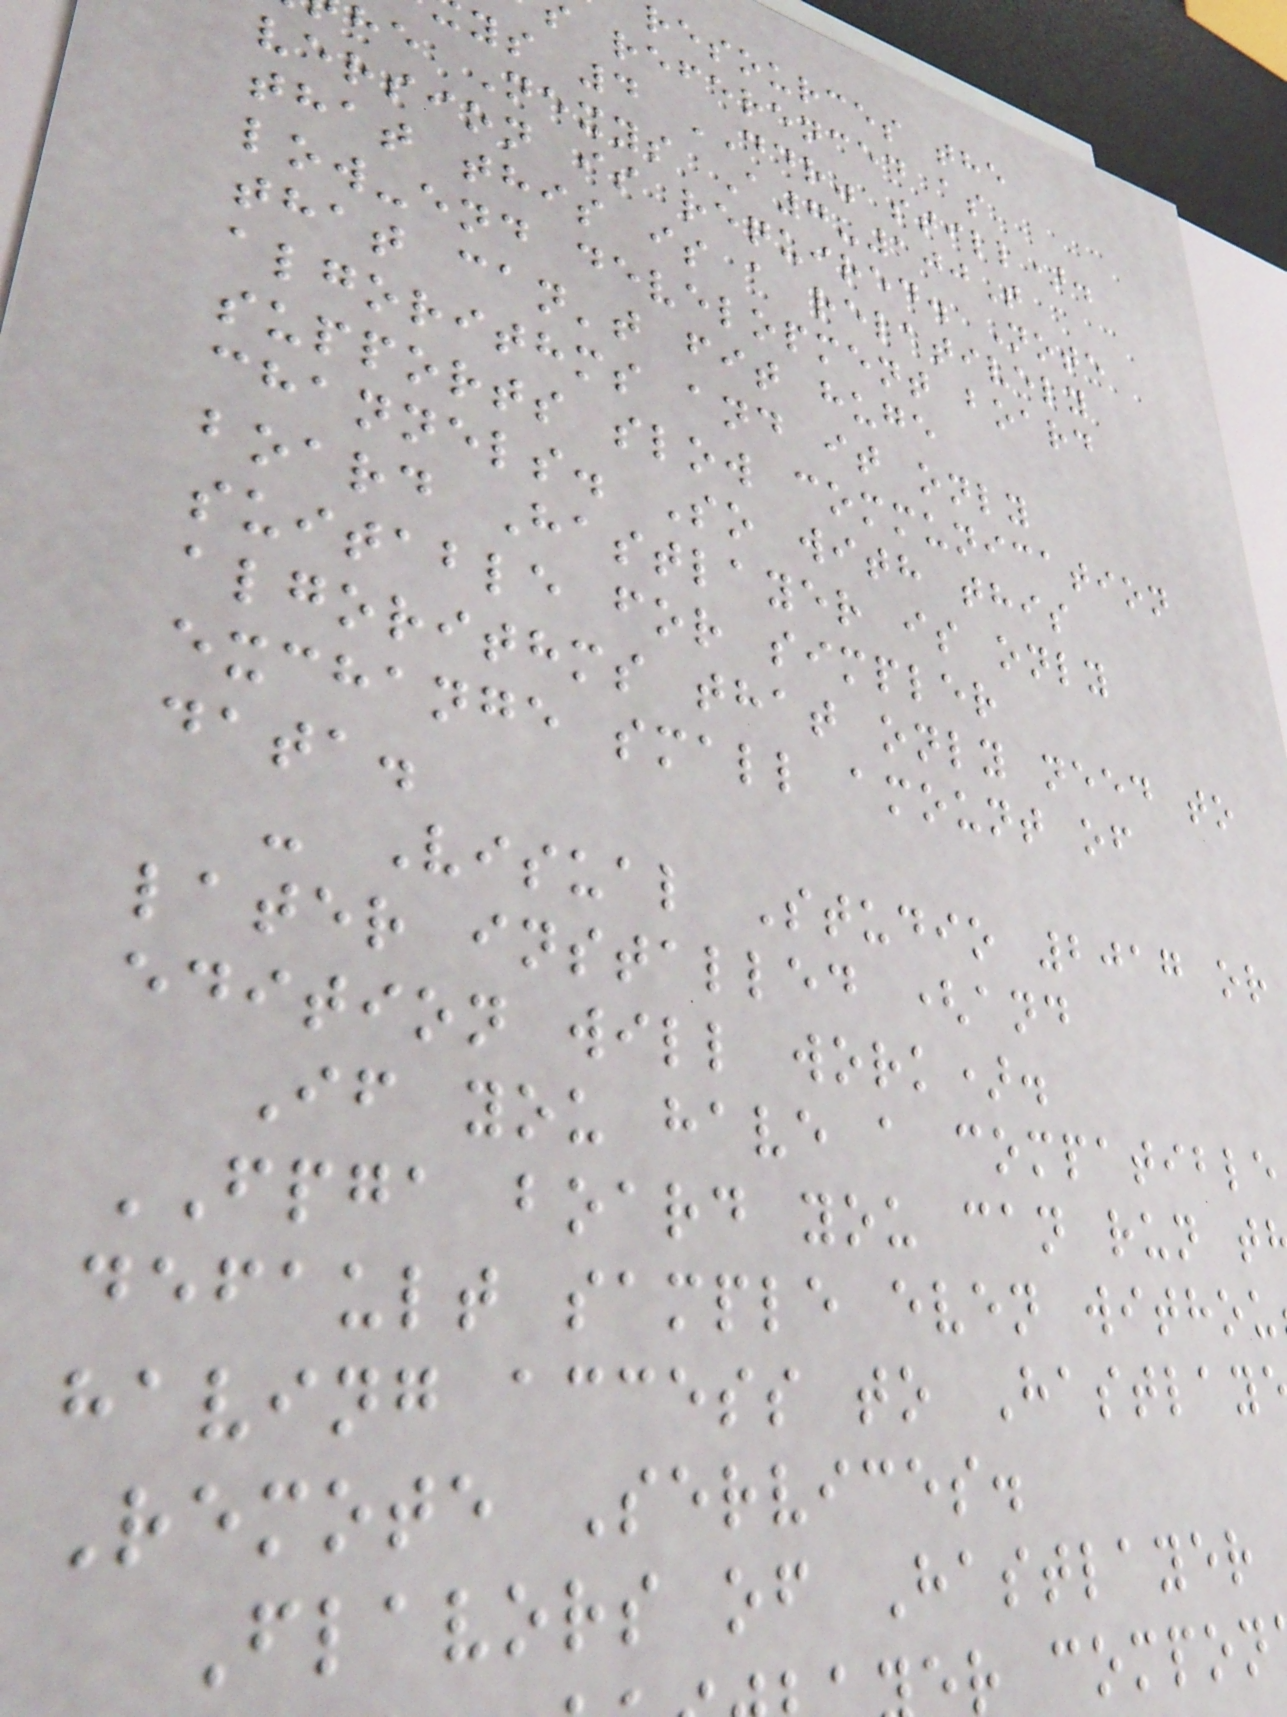resources the
referenced as
ys 4 DDR" still).
he Nexys A7-100T
version is required. Note
that this is a relatively
low-end development board
that can't fit huge
algorithms and it only
supports slow communication
channels. So with this
board Hastlayer is only
suitable for simpler
algorithms that only need to
exchange small amount of
data.
- Visual Studio 2017 or
later installed (and
edition will work).
If you have a compatible
FPGA board you can run t
default sample even withou
having access to Hastlay
Remote Services.
Flavors of Hastlayer
r compon
